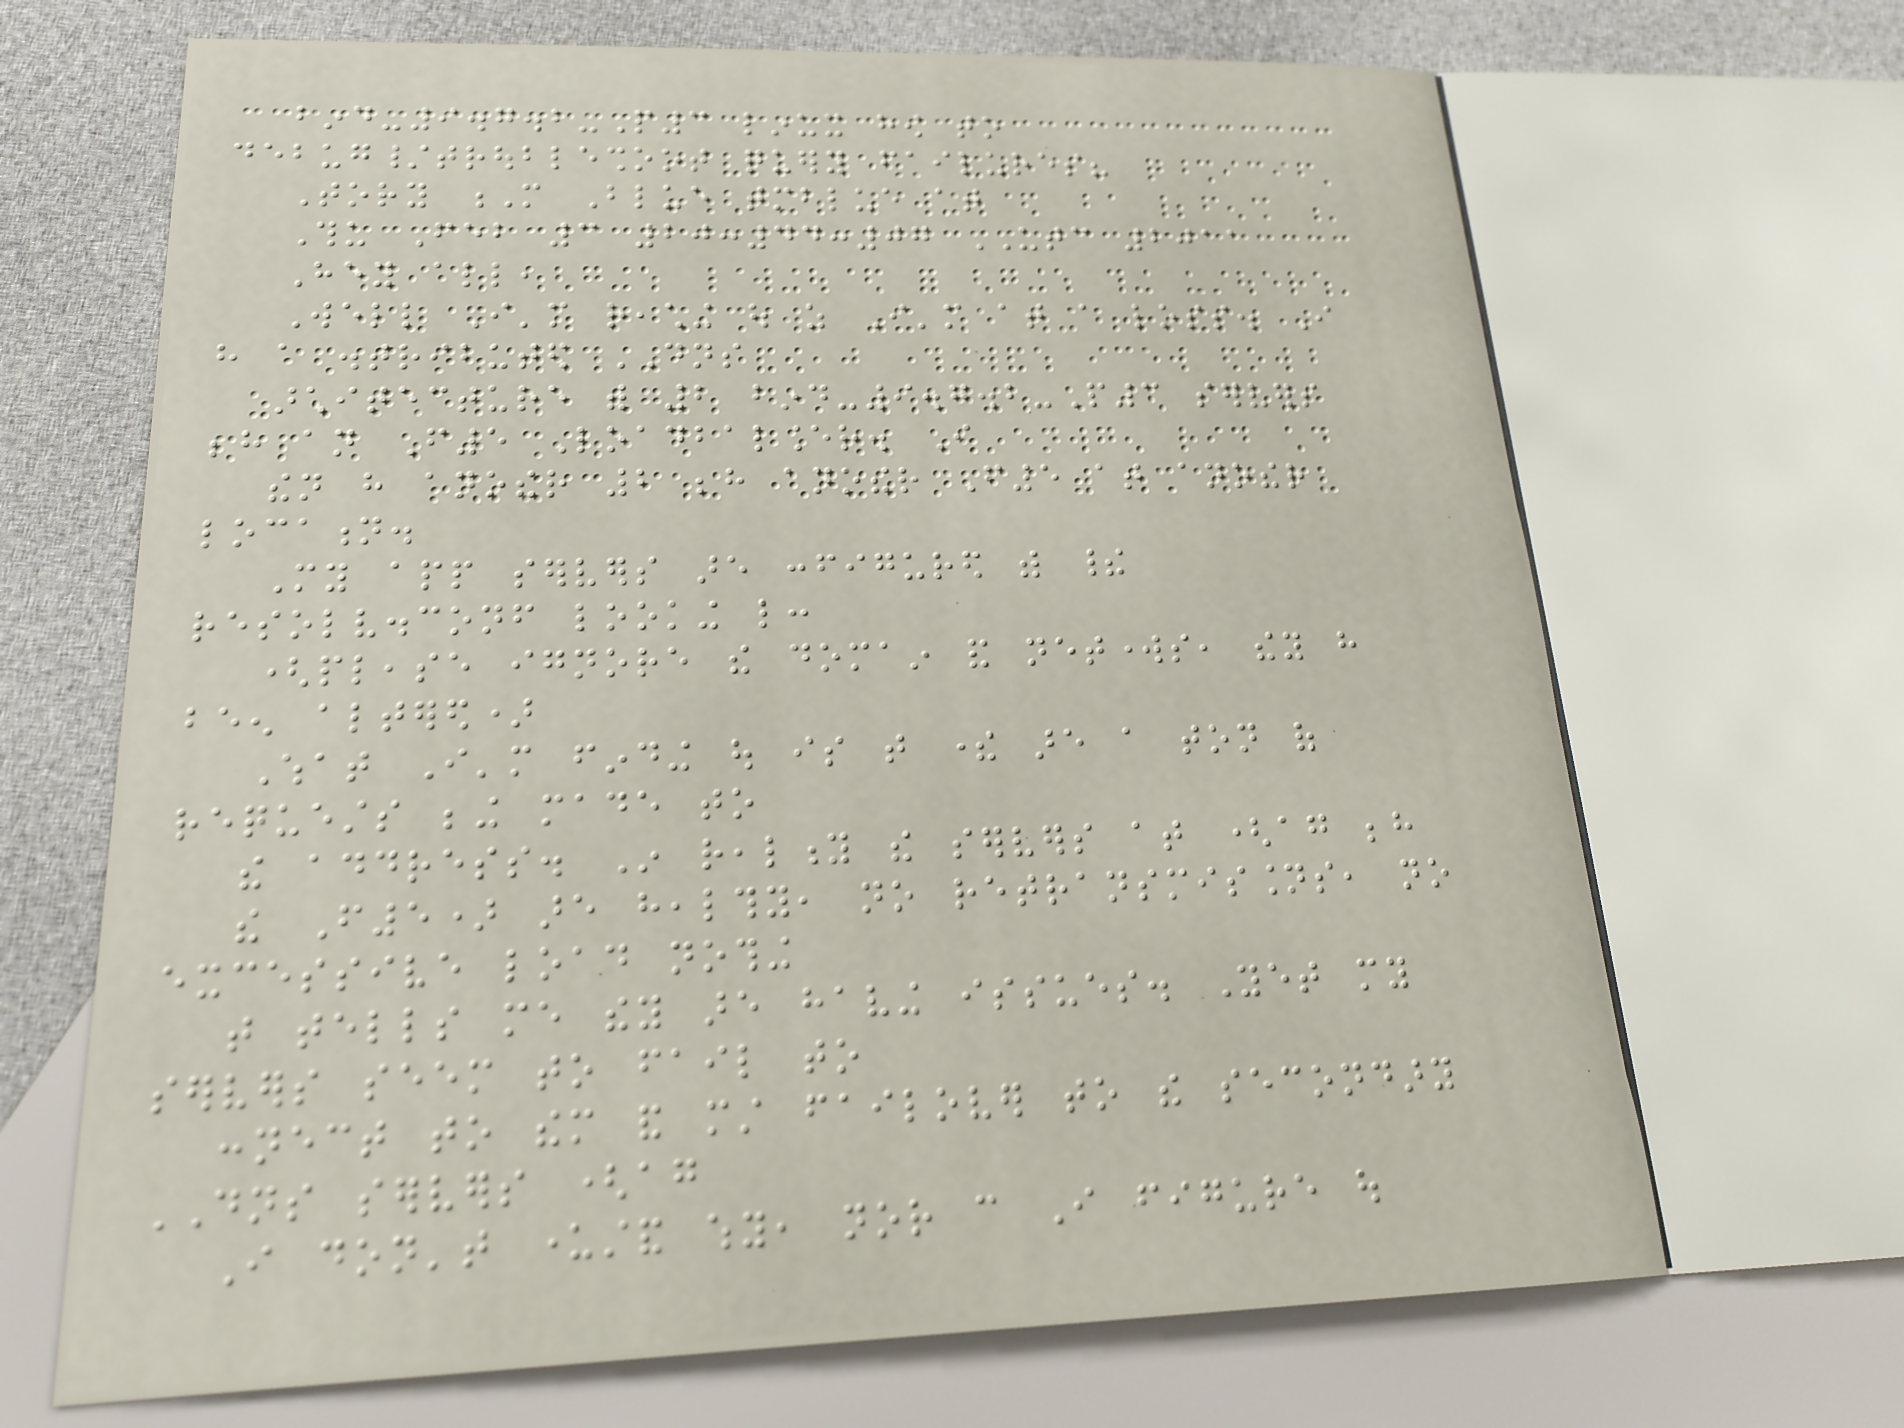bind-9.7.2-P3 linux how to
debug/troubleshoot query failures?
Tory M Blue tmblue at
Thu Feb 3 20:44:07 UTC 2011
Hey all,
Well I'm reaching out as I'm at a loss. I
have a distributed DNS
architecture with 2 bind-9.7.2-P3 servers
behind an F5 Loadbalancer. I
then have another 2 behind another F5 at another
location.
My app servers are configured with their
resolv.conf looking like:
(please ignore the domain and networks, they have
been altered)
What I'm finding out is that there are a ton of
requests being made to
the address. In reality the servers at (again behind
the F5) are healthy, no retransmissions, no
excessive load nothing
that tells me they are having issues. Yet my
servers seem to fail to
connect to them and must failover to the secondary
DNS servers (again
I don't understand why, nor can I figure out
